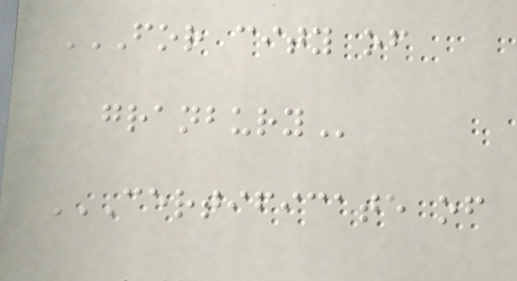FOR CITY OF
GRANBURY
CERTIFICATE OF
